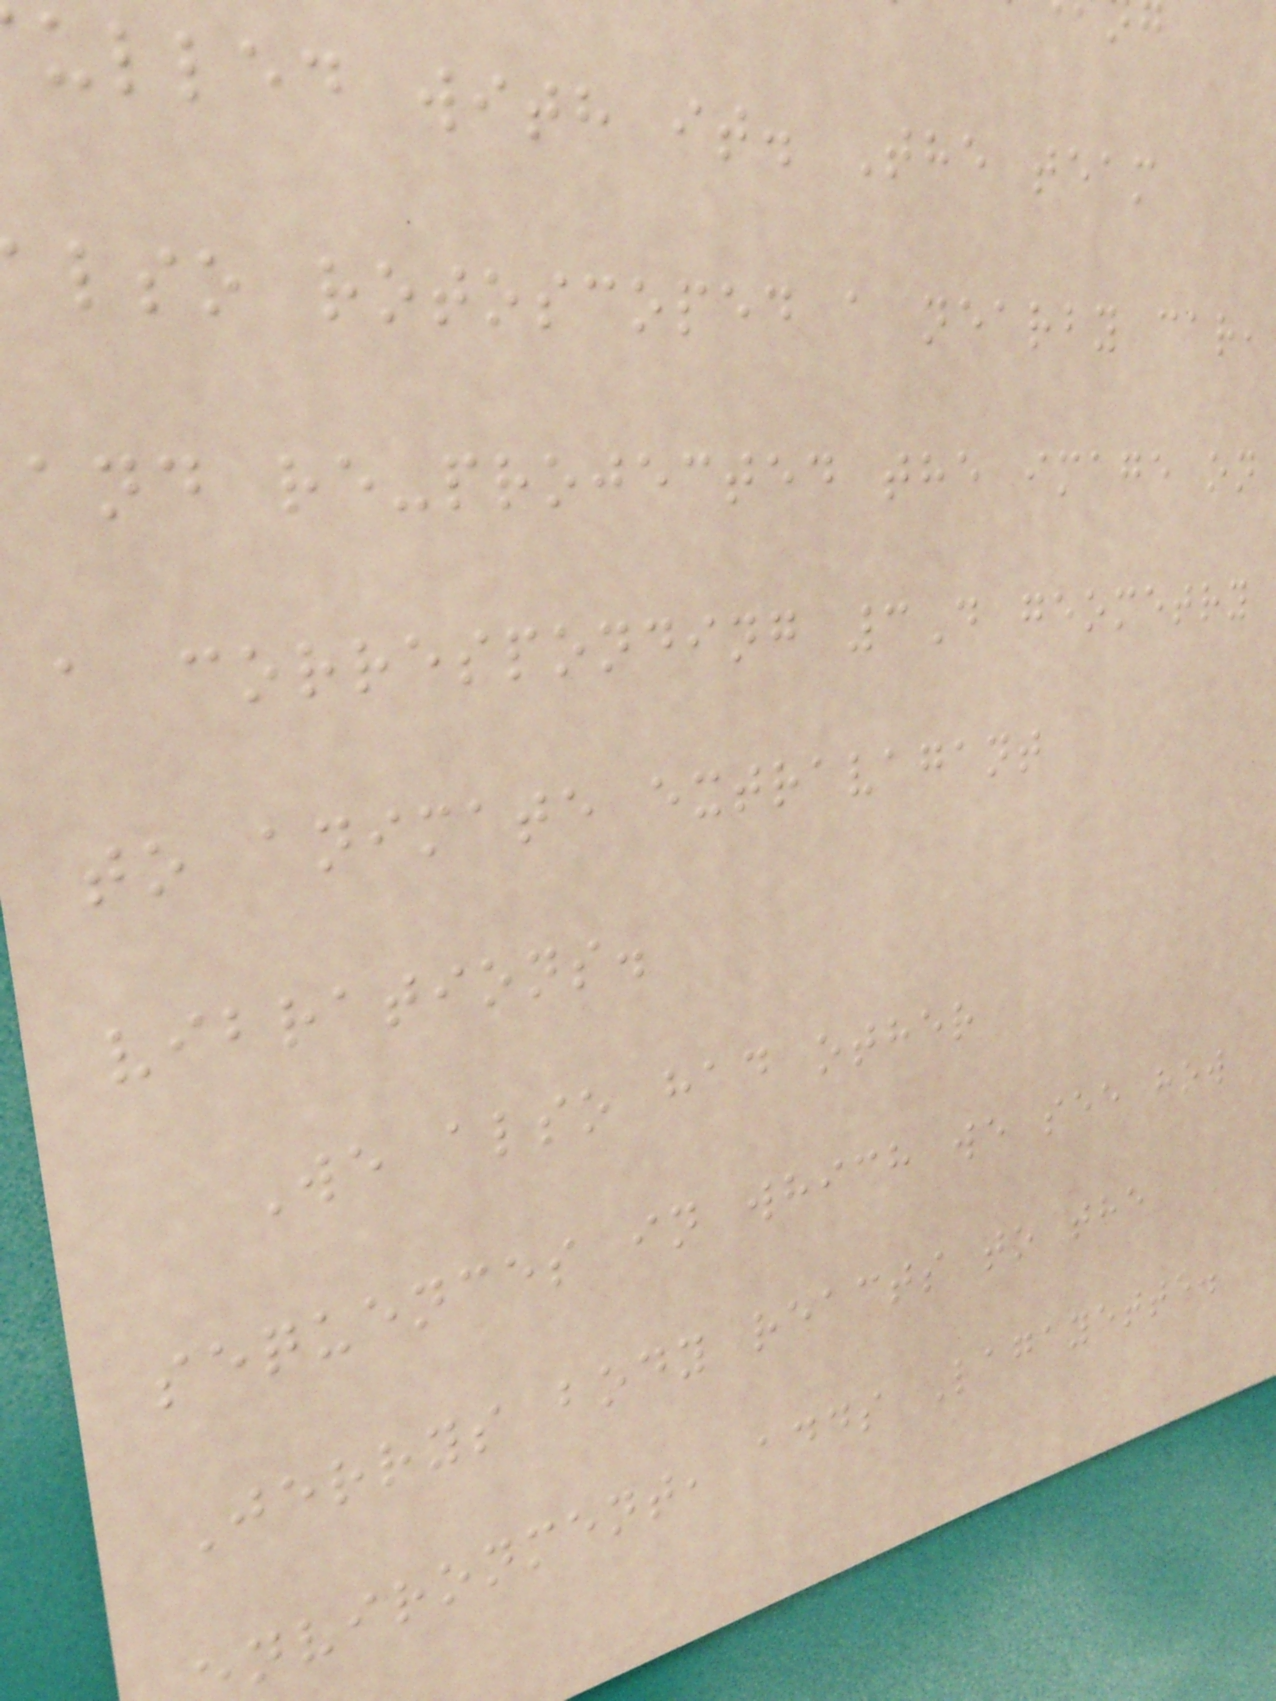ulled with it. The team
lso rotoscoped a nearby car,
and re-projected the image on
a corresponding 3D geometry
to animate extravagant
vibrations.
We also had other
sequences in which we see how
Jerrys body reacts to the
nvironment, adds Lagayette.
